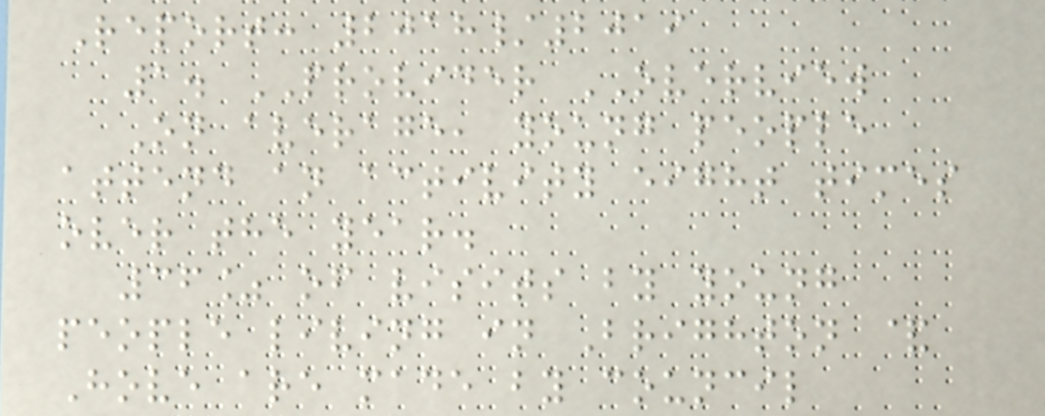Report: 2018/2019
1. PROVIDER OVERVIEW
On average, young people
attend an activity eight times
over the year.
36% of visits by young
people living in Brighton &
Hove are made by council
